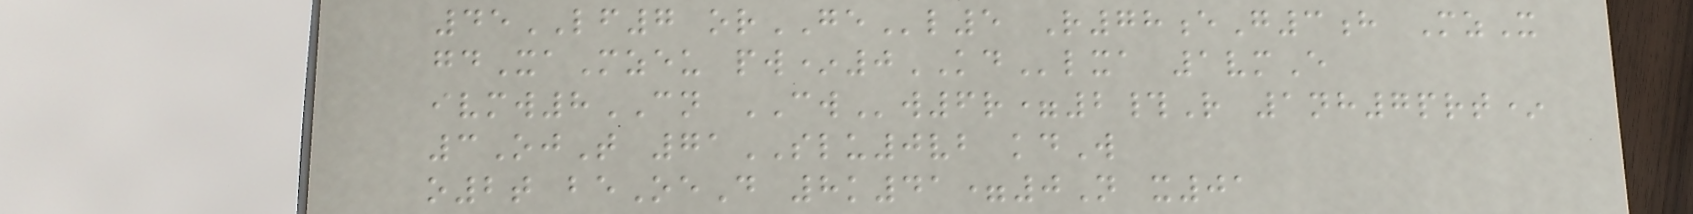45LF7 orGEl5 R78eG3h MzX
gdXaMzeu pw*0KDlxa 1vmE
ivmw8CN CWw6r=2#R 1nh7prt*
3OjT 71SLU0vb kdW
o2t beOeD 8k41=0N x01
